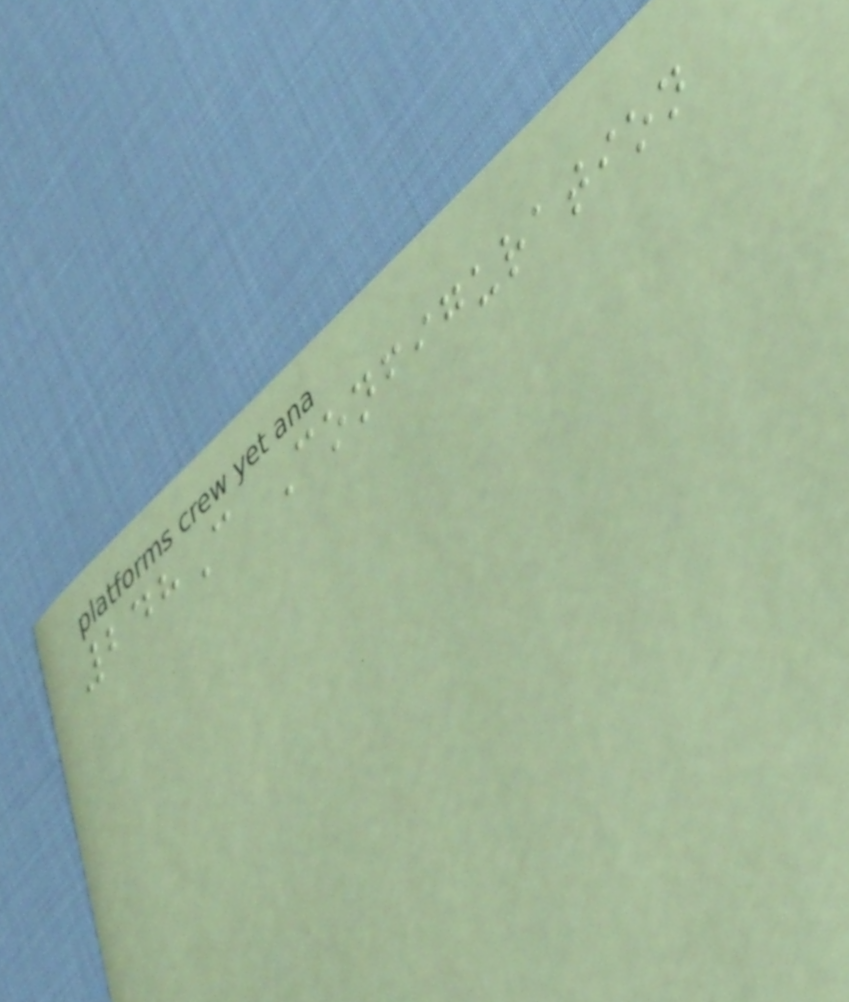248C Configuration
